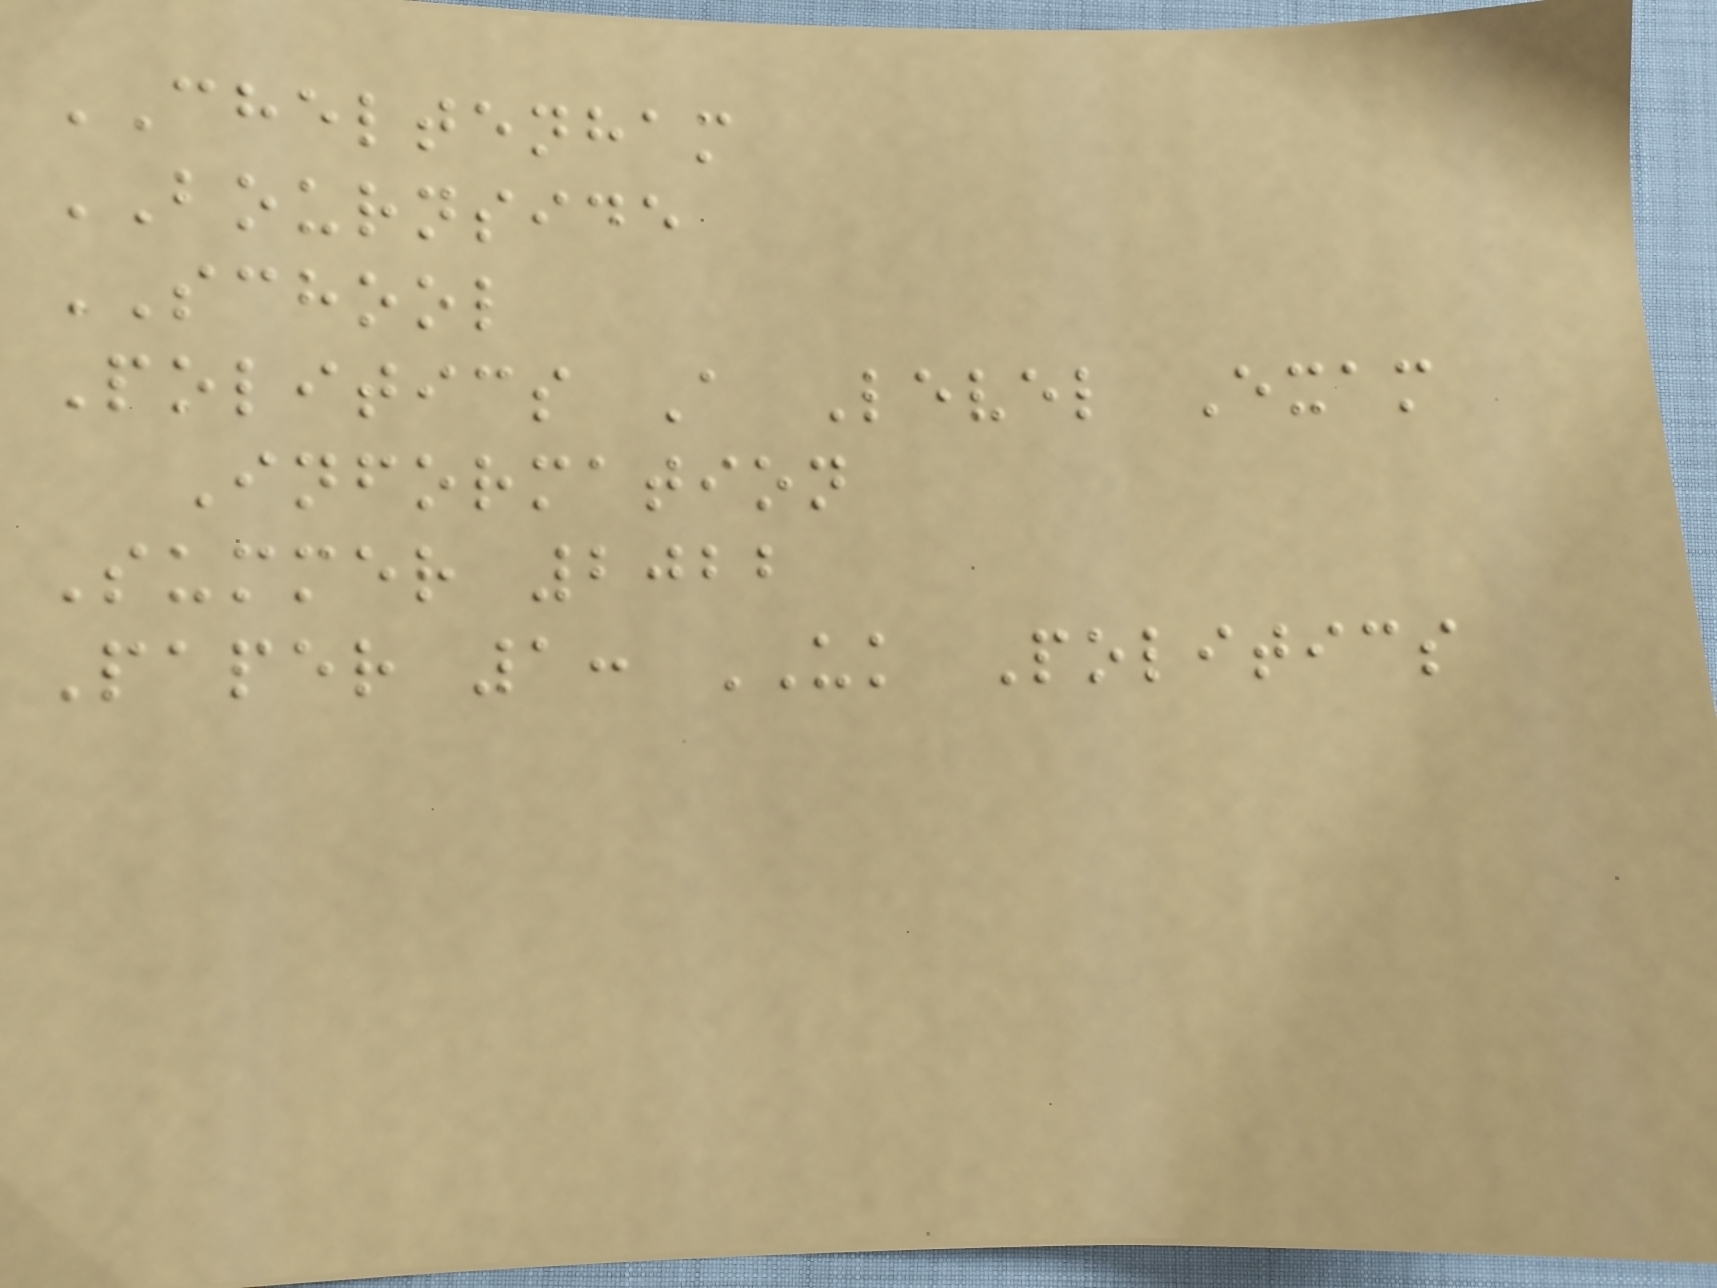CHELTENHAM
BOURNSIDE
SCHOOL
Politics A Level Exam
Information
Summer 2022
Paper 1: UK Politics
